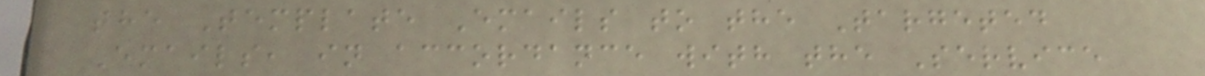the Template Emails to the Targeted
Emails, in accordance with the Service
